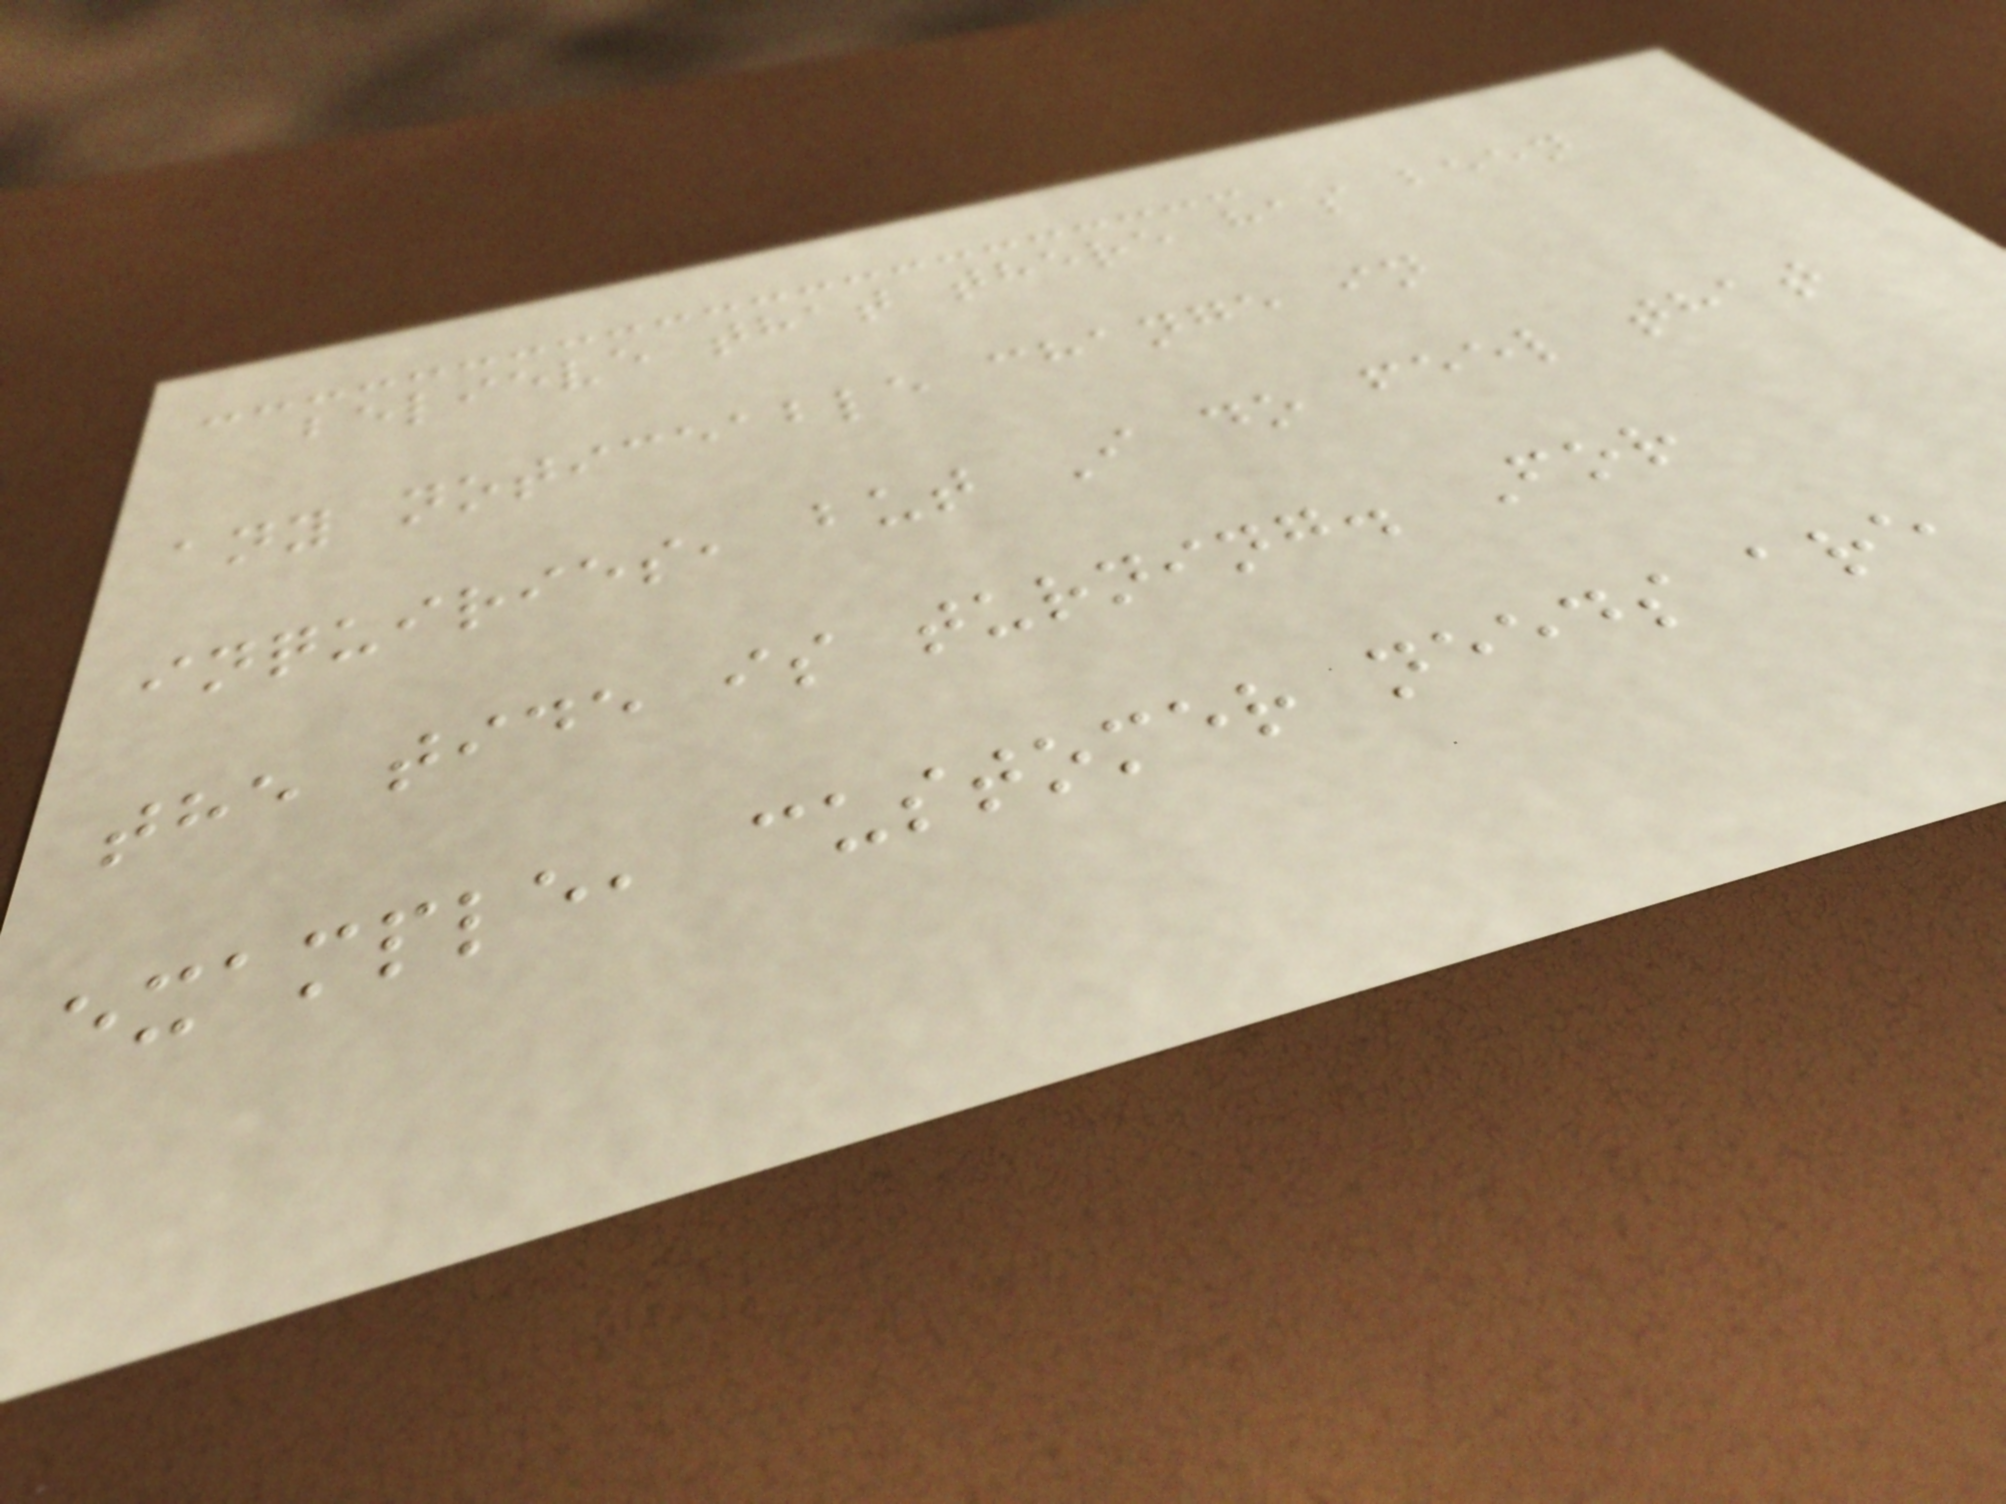believe that there has been
any noticeable change in
inquiries, but I do feel that
the tide is turning. For
example, customer needs are
